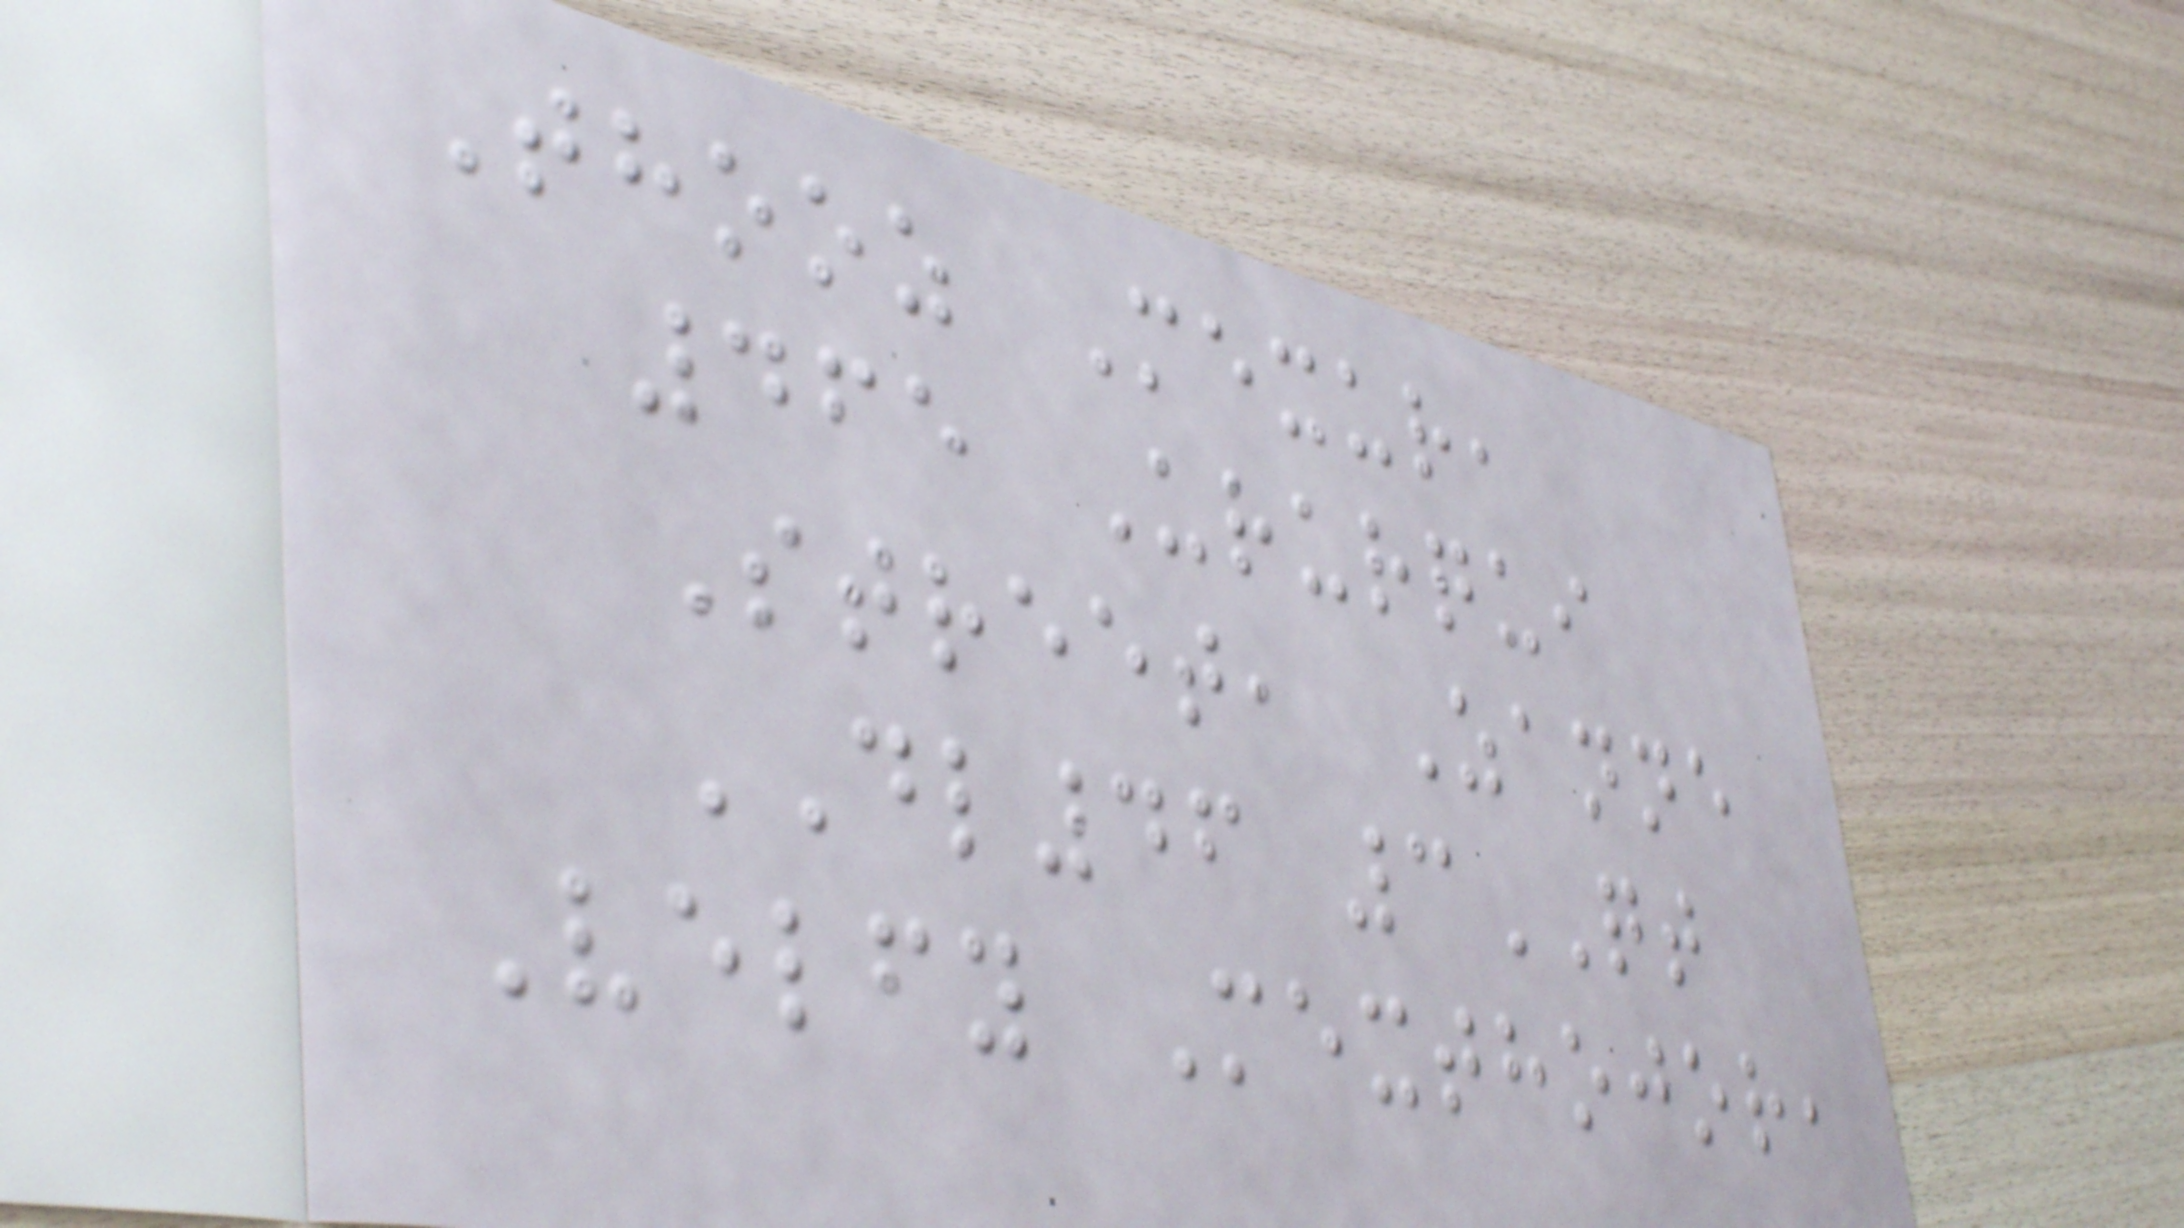Thooz Mexur,
465 Ururqui
Street, Zanne
DL46 3QT
Velfy Mexthojor,
